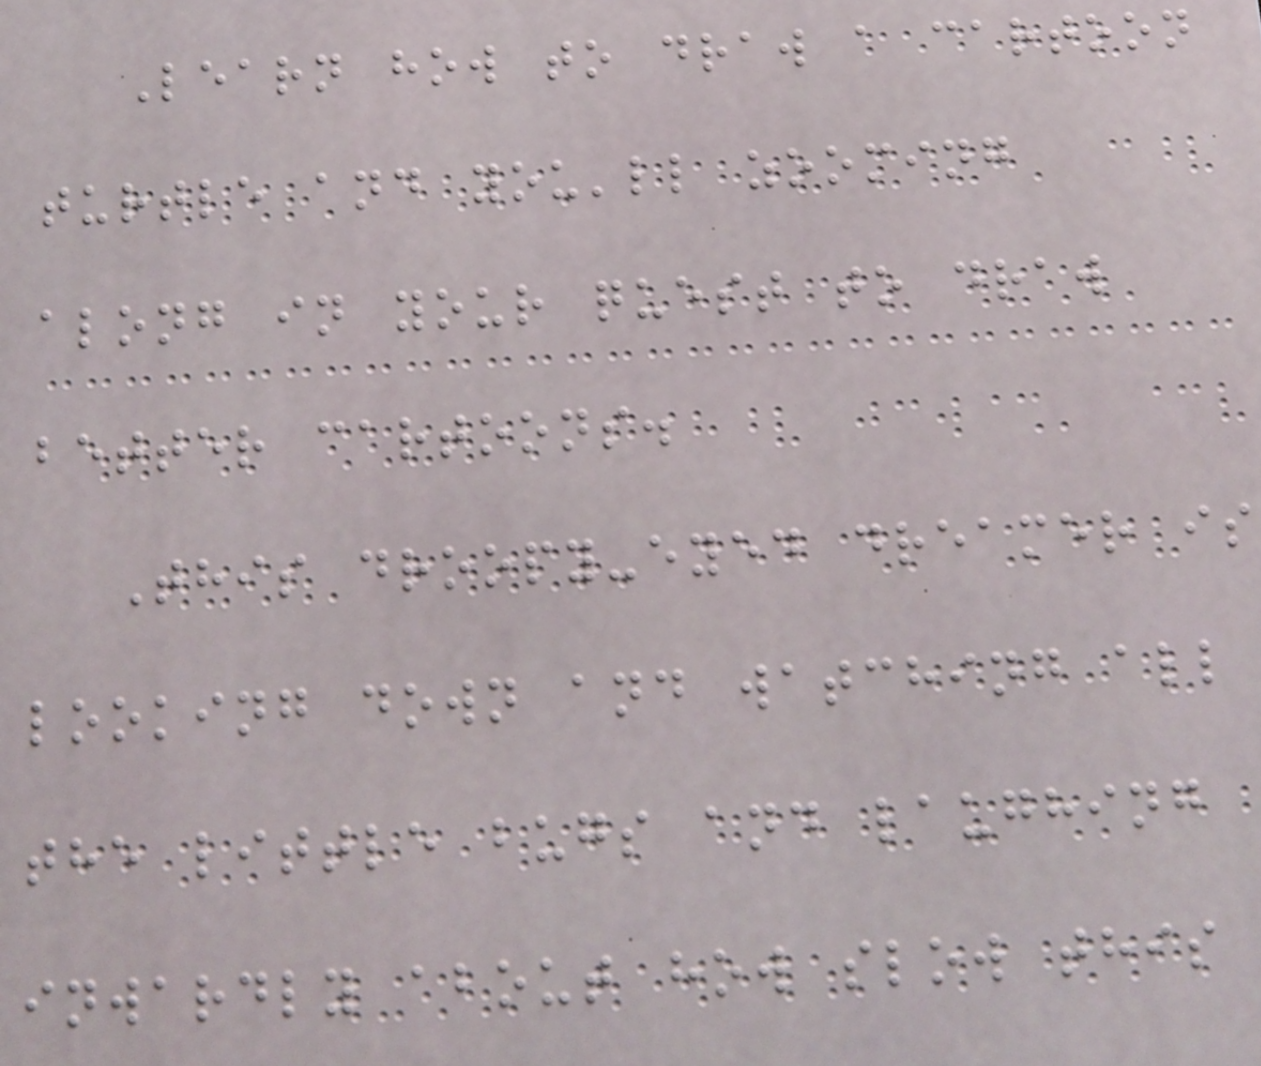Learn how to draw a cartoon
turtle and you'll zooming
along in your quest to draw
better cartoons.
This droopy-eyed dreamer is
looking down and watching all
the little bugs and laughing
inwardly about how slow this
